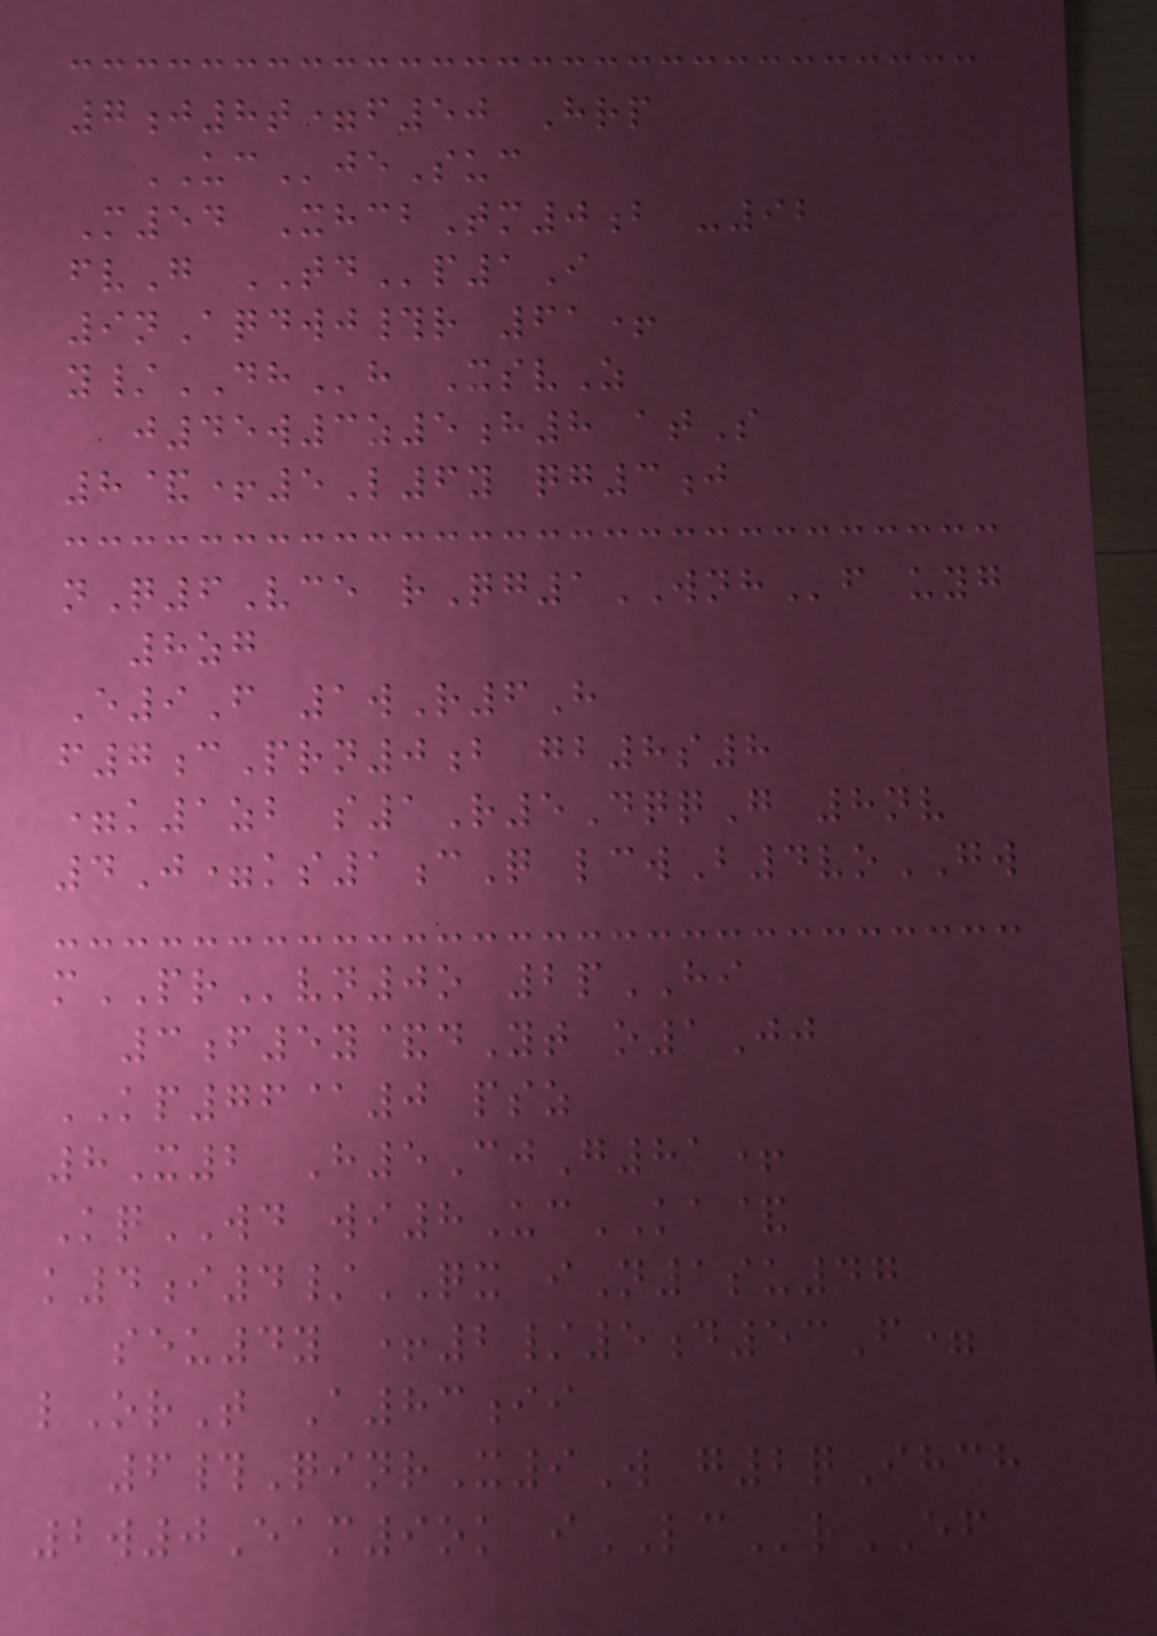7j8t=f50 Hrp
UCjeSuc
M54 XhcbTm0b -92
fvG TDp1I
9nAqdwj#r 61+
y/DHh XsvZ
j45w3z5h8 atS
8&+5L6y qg3j
nQ6Vce rQg1WNHf uyg
8zg
E9F 1wR6H
f7cPrn0b gb8s8
=k1zb s1R5DqqG 8nv
4J=ks1cQ lcwB4voGW
mPRvn0o 2pHI
3f5y&dYt o1Jj
KP76@0 psz
8X2 H5CjG81+
KqWD wi8UcKA&
k4i4/QX iN1su47
seu4y +2/5d53F=
lOrT A83ii
6#QinrX9W g2qIhch
2w0Eam9ok iLCrEF
